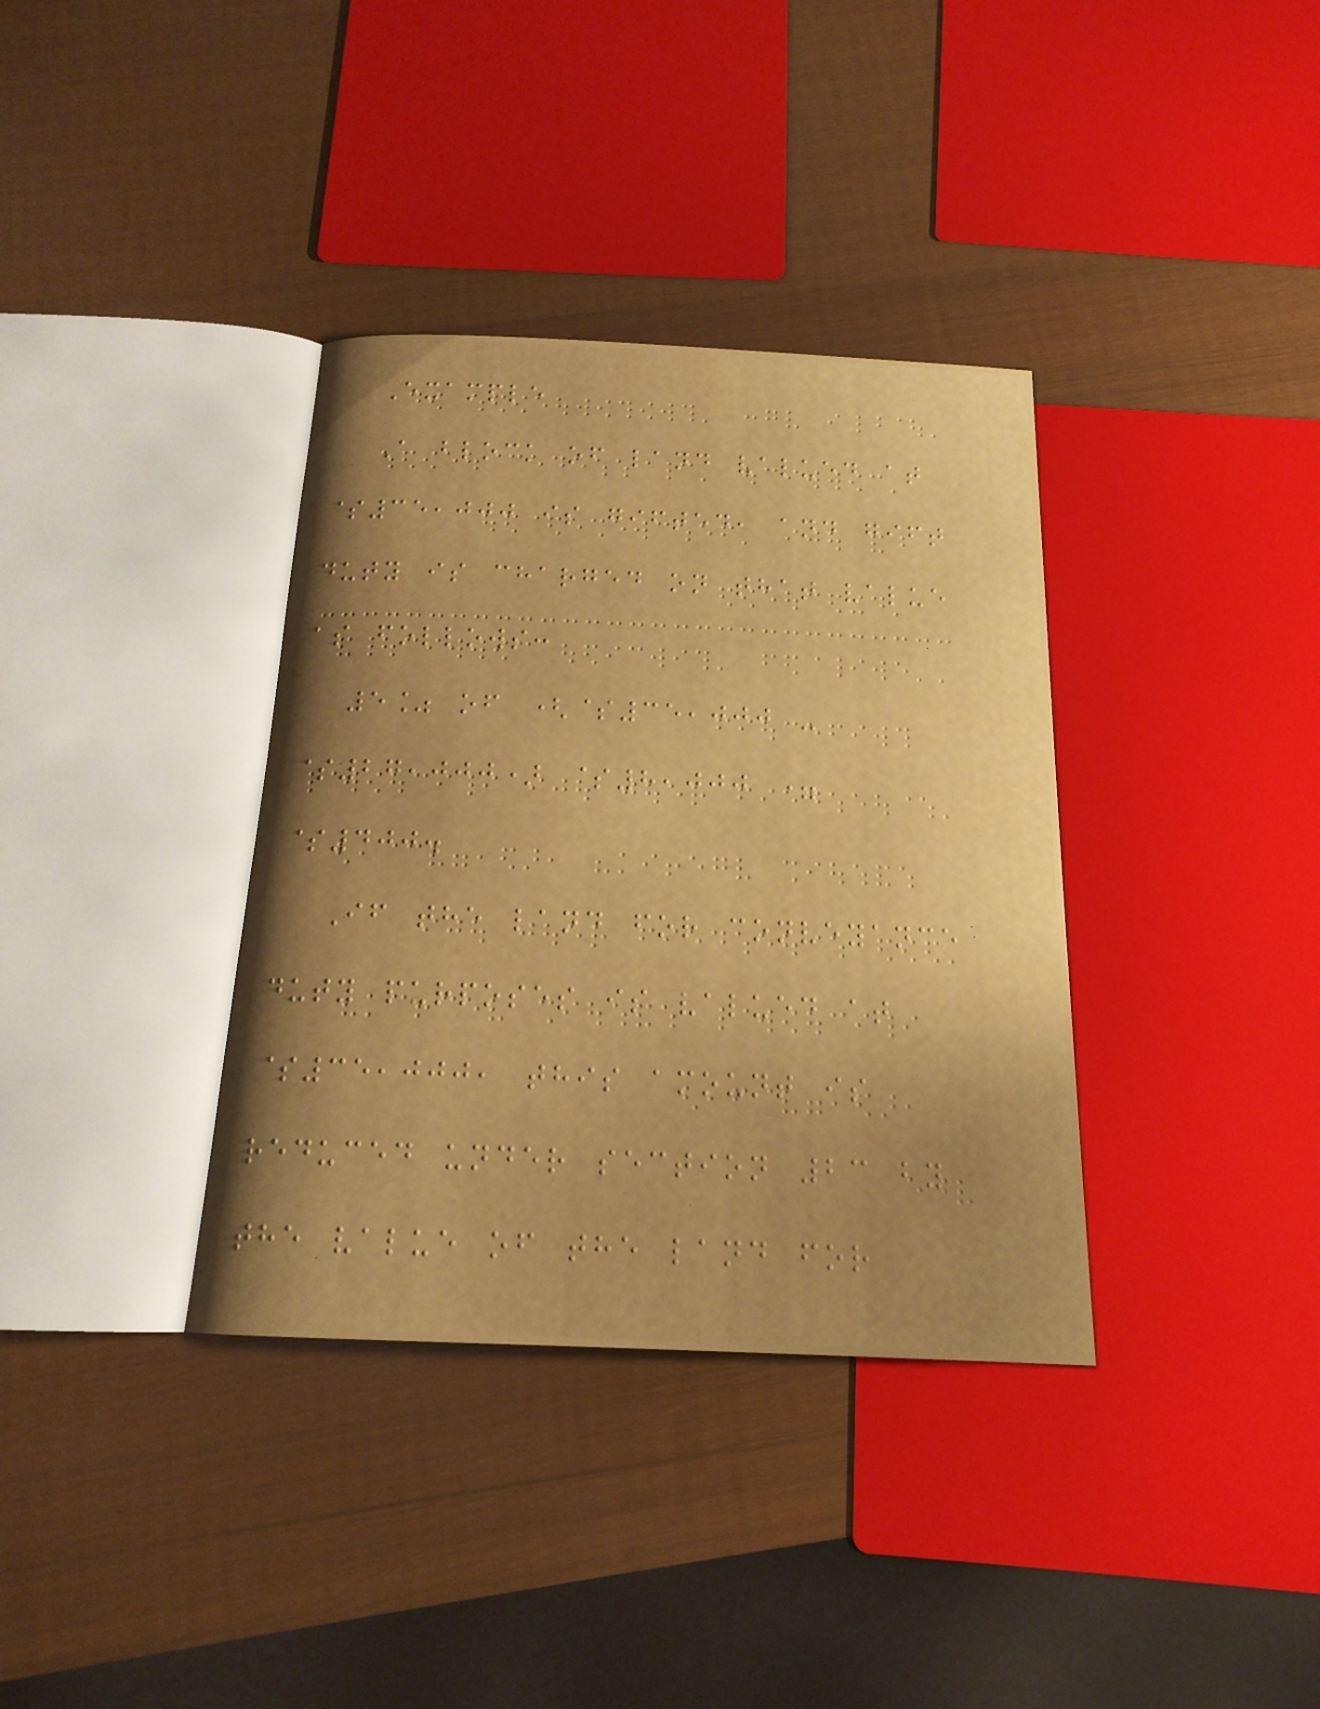Example
A block of land valued at
$35,000 is gifted, and gift
duty is charged on that value
as follows:
5% of ($35,000 -
$27,000) $8,000 =
$400.
If the land for conveyance
duty purposes is valued at
$35,000, this amount is
reduced under section 23 by
the value of the land for
